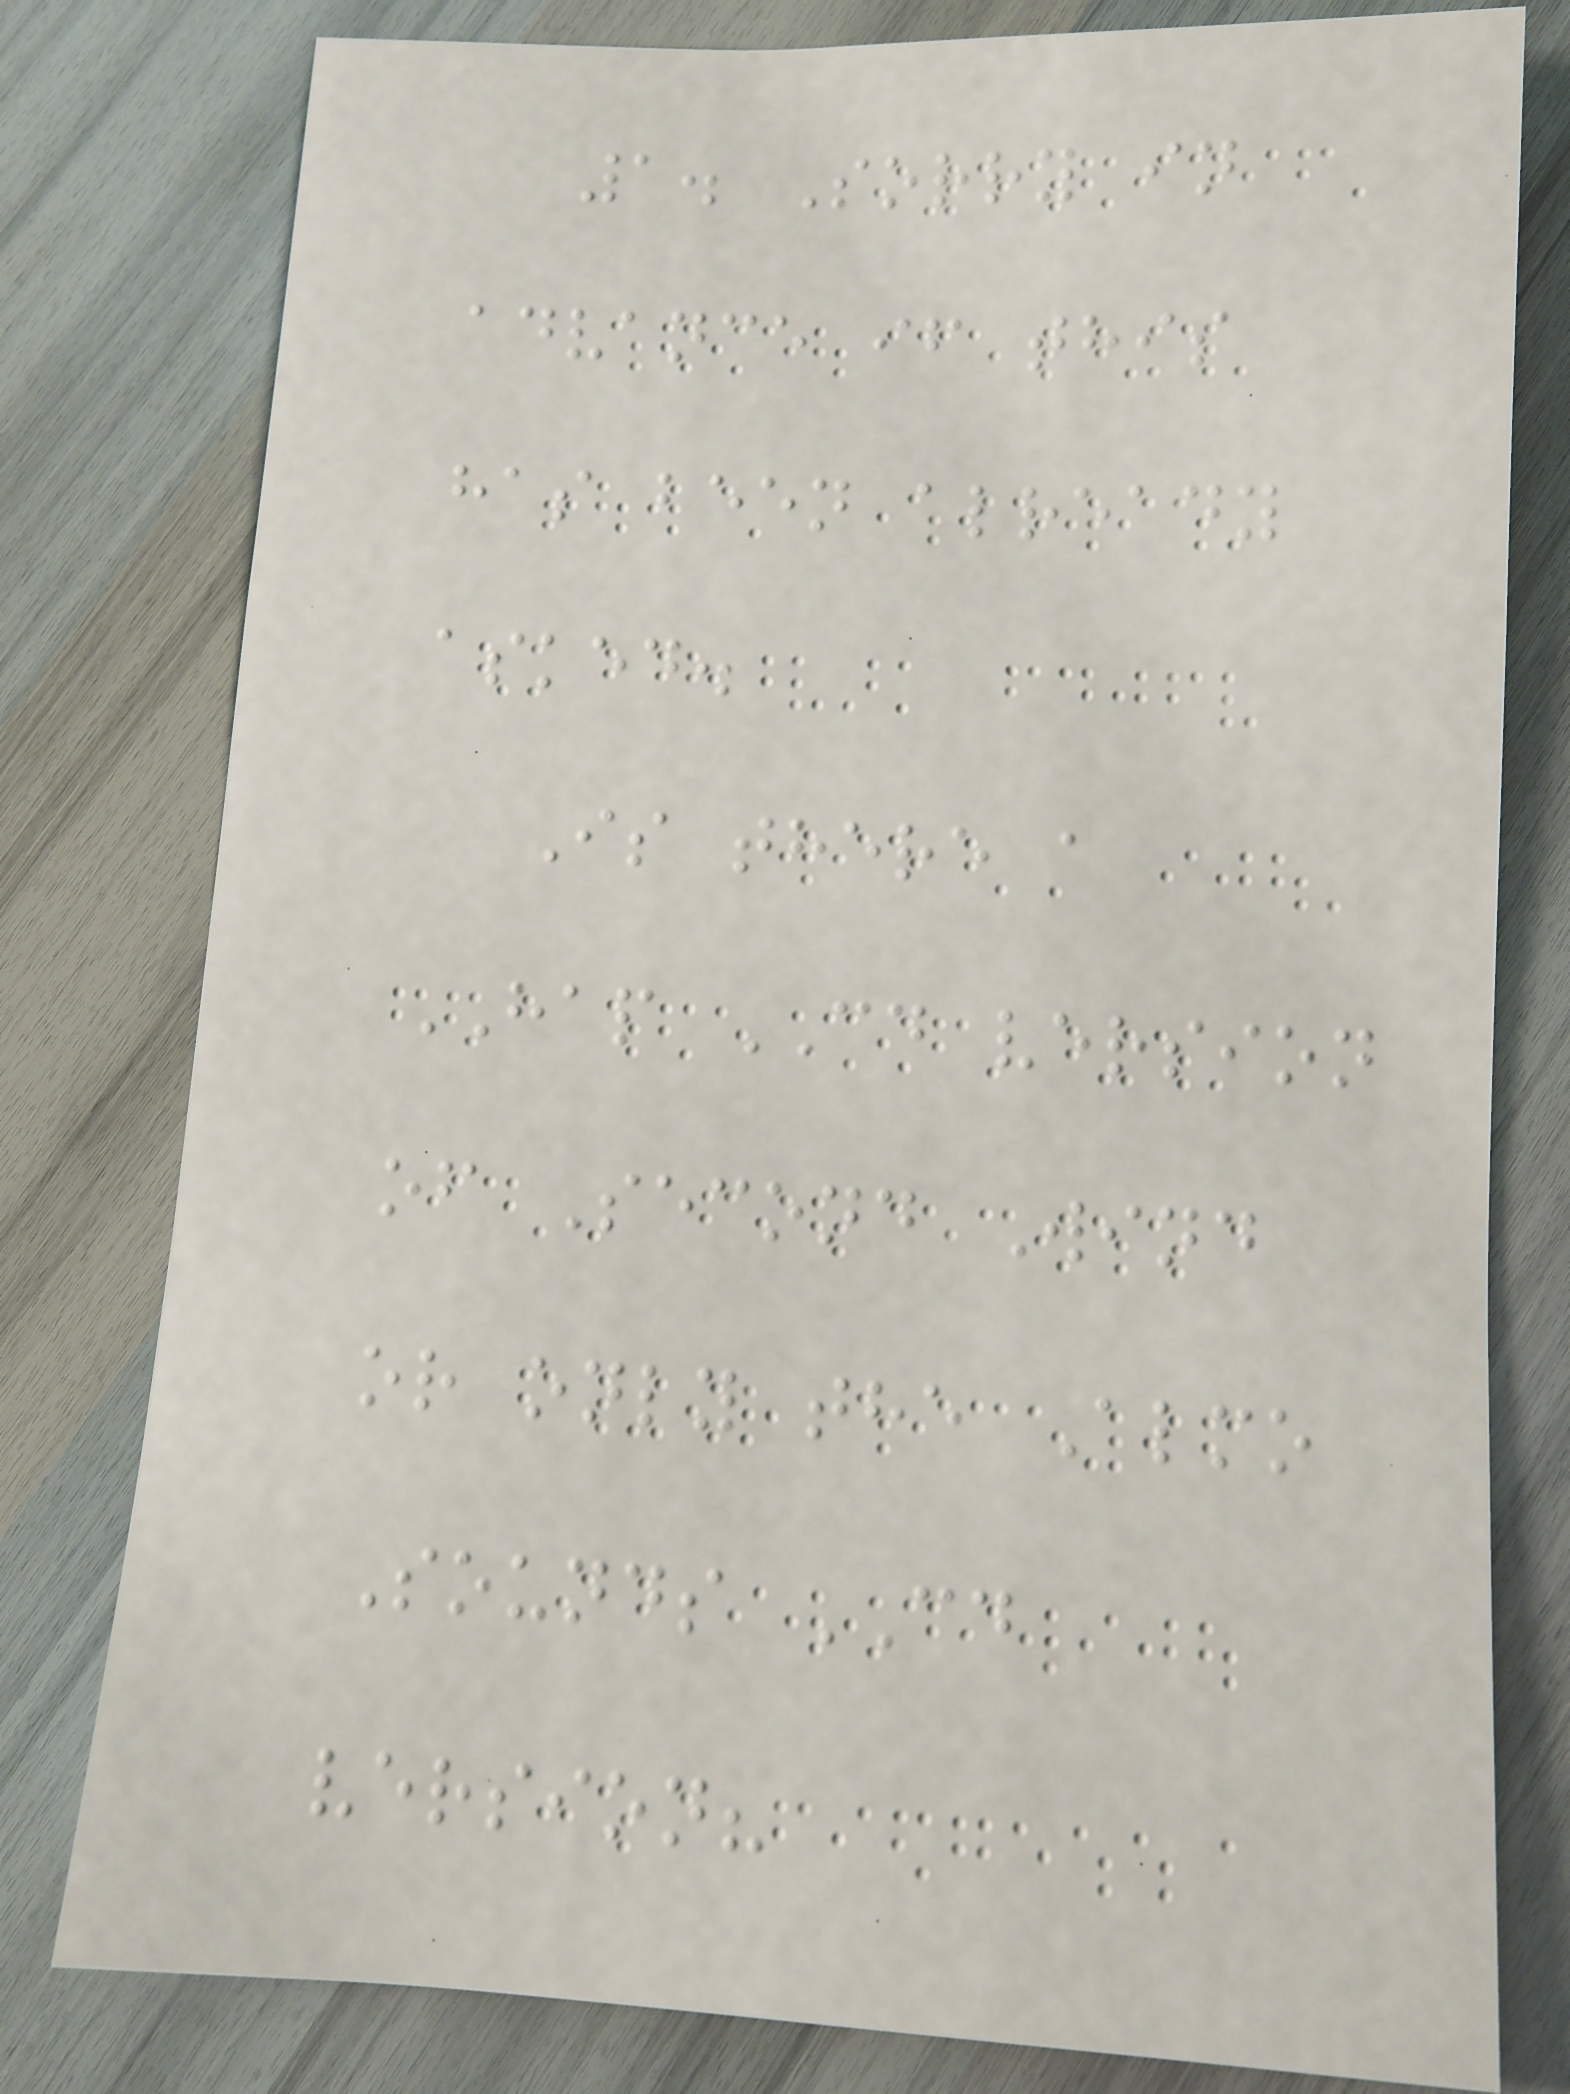1. Sorry in
advance if this
has been already
asked.
Is there a
HAP CD version
of Second Wind
or only the Almo
Sounds CD
version?
